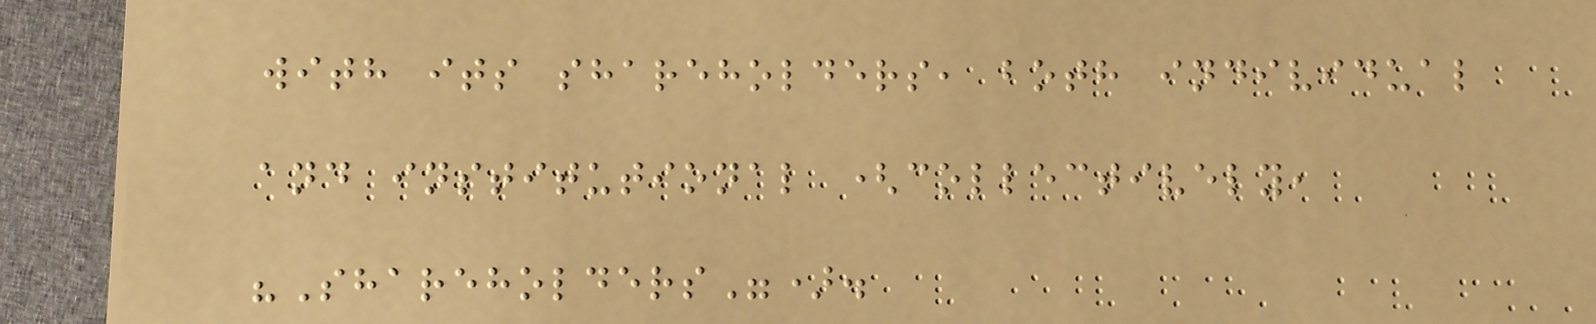with its shareholders, both individual
and institutional (collectively,
"Shareholders").
